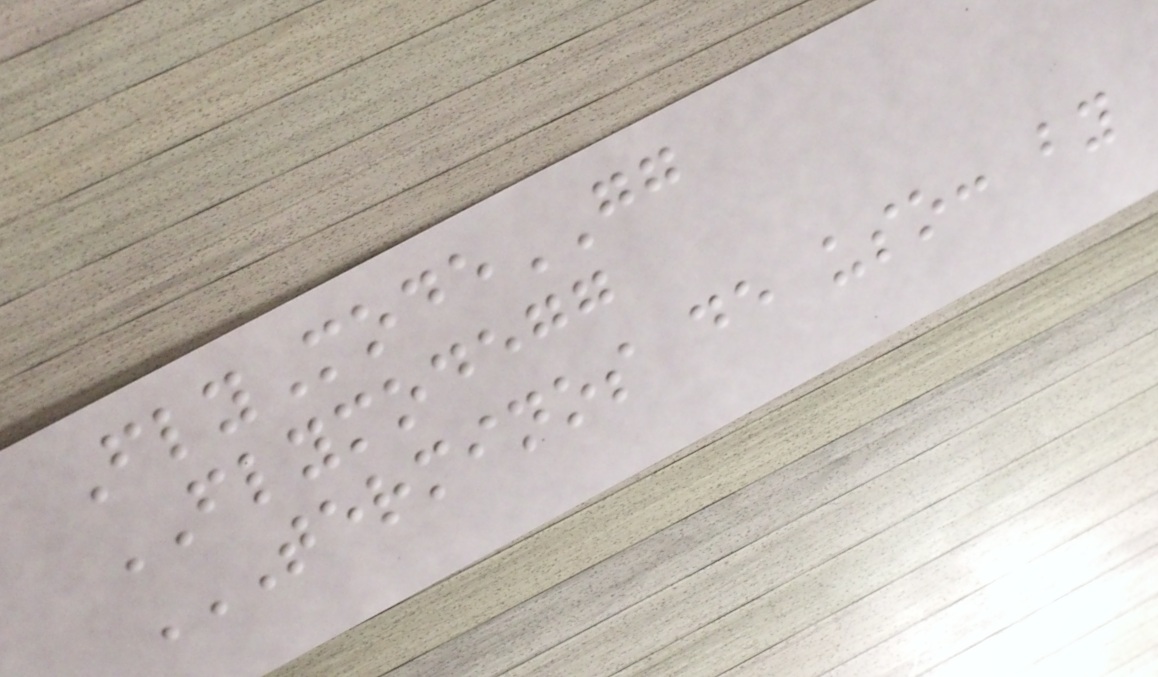FlyModeGG
FLYMODEGG
TERMINOS DE USO: BY
